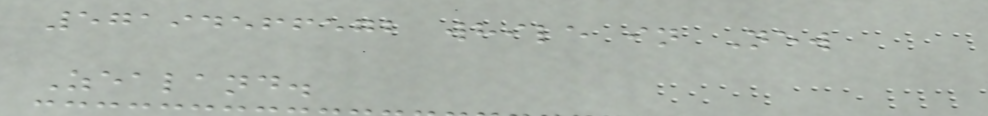57194566572 while in New
Zealand.
